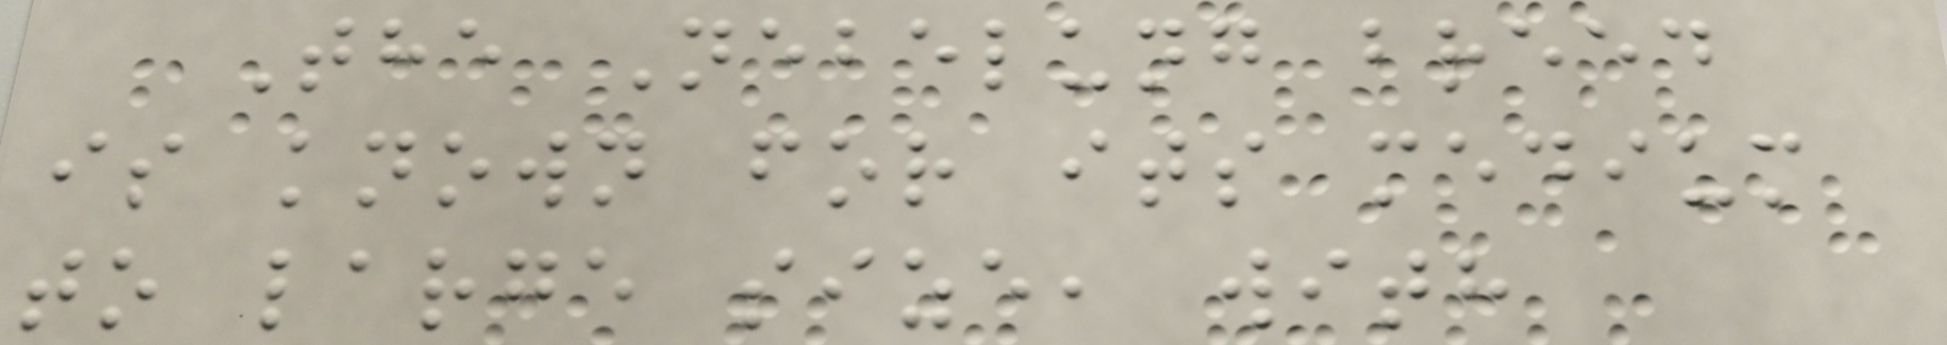The Nebelung breed
is known for its medium
to large size, with
